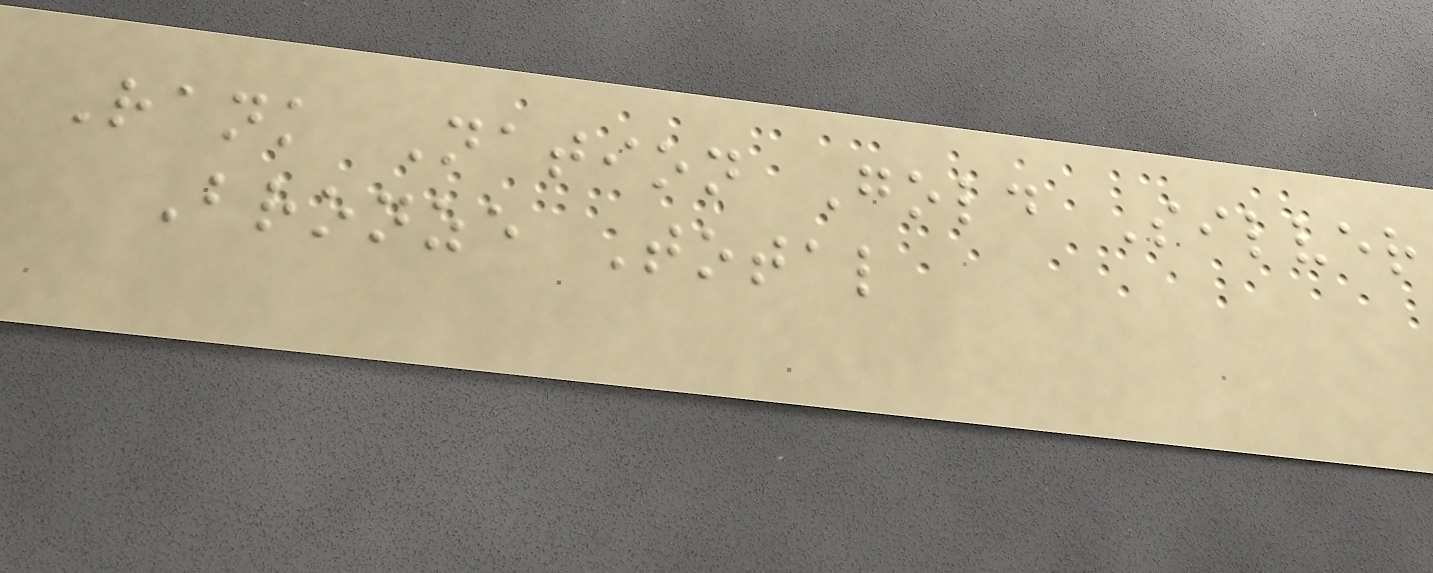Rank Nation Gold Silver
Bronze Total
